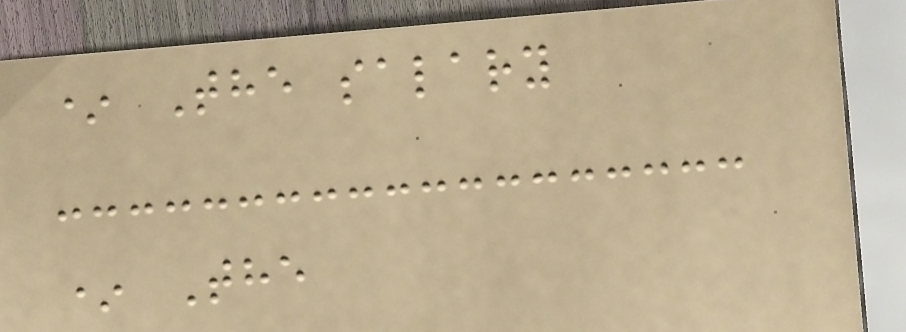* The salary
* The
